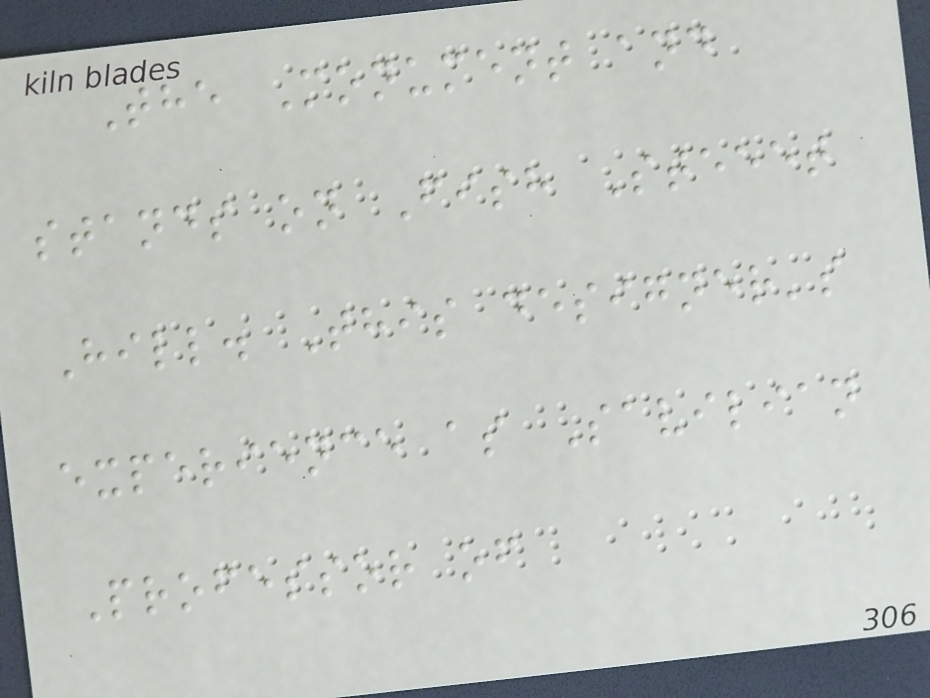The Monument and
stands on Fish Steeet
Hill. This designer's
experience as Savilian
Professor of
